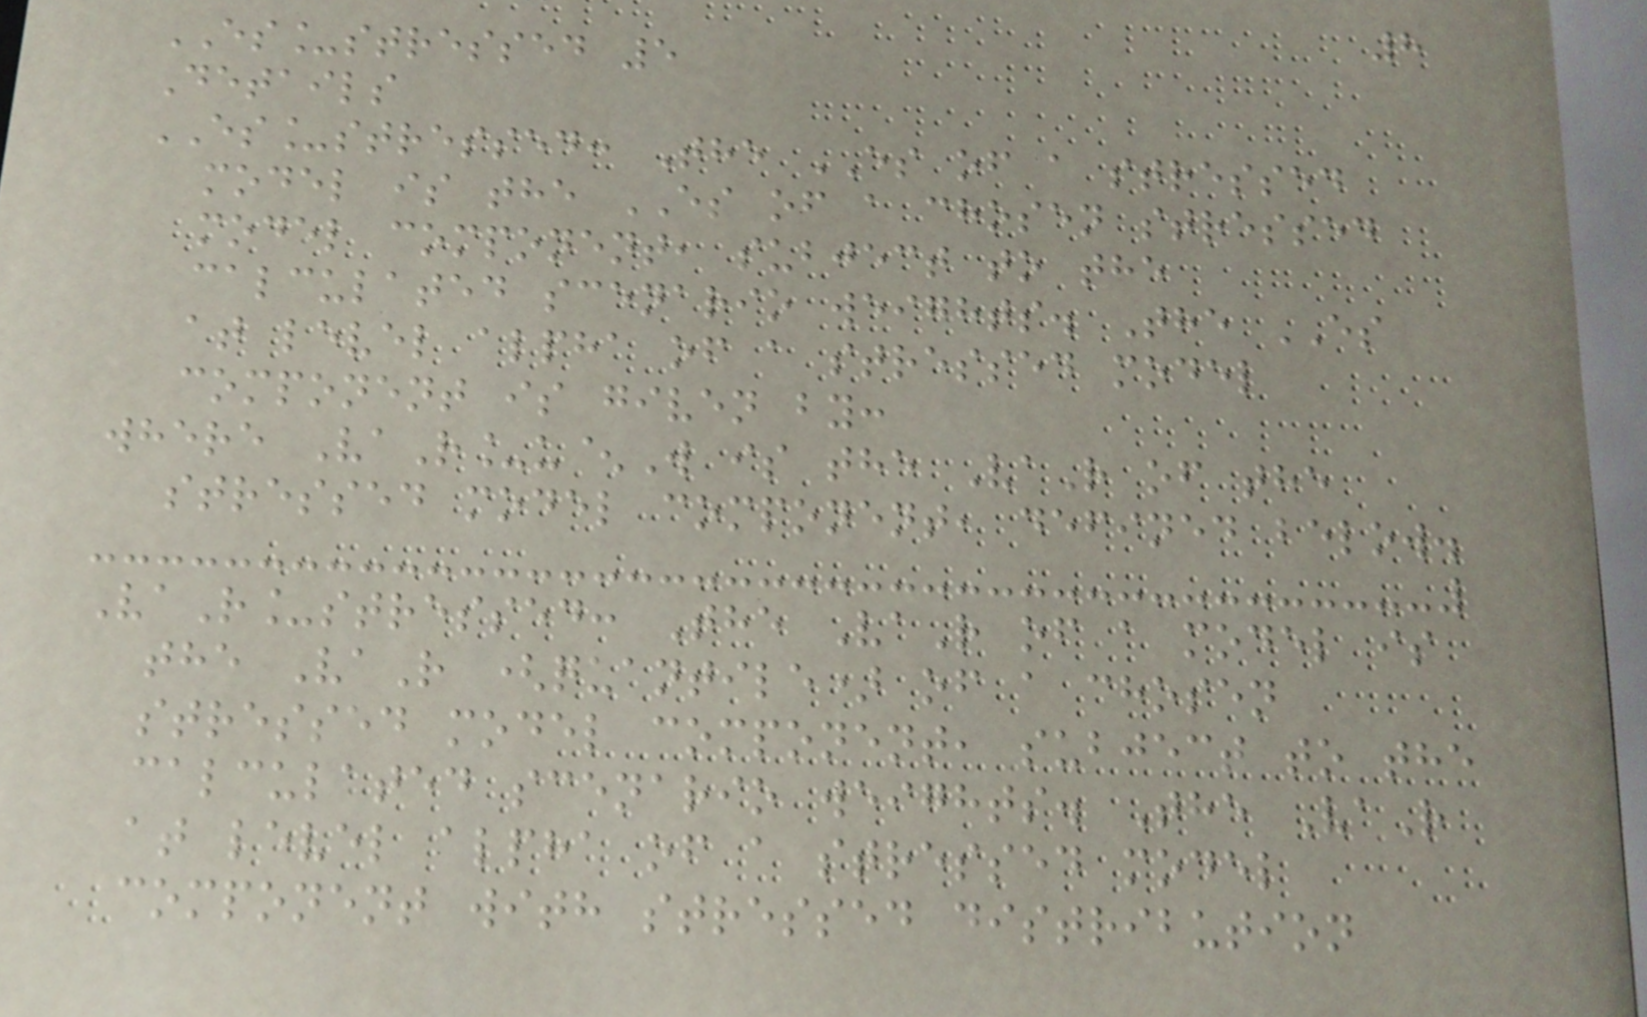8
ES_stressed 5
Details
ES_stressed: The ES of a stressed
model is the ES of a chosen stressed
model component, subject to the
calculated scenario weights. The ES
at level alpha of a stressed model
component is given by:
where VaR_u^W is the VaR of the
stressed model component, defined below.
VaR_stressed: The VaR of a model is
the VaR (quantile) of a chosen
stressed model component, subject to the
calculated scenario weights. The VaR
at level alpha of a stressed model
component with stressed distribution
